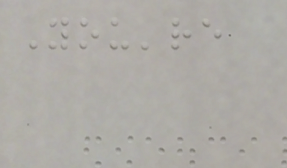You're
